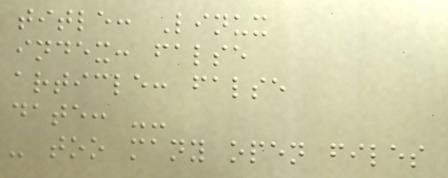title: Linux
index: false
article: false
date: --
- too many open files
